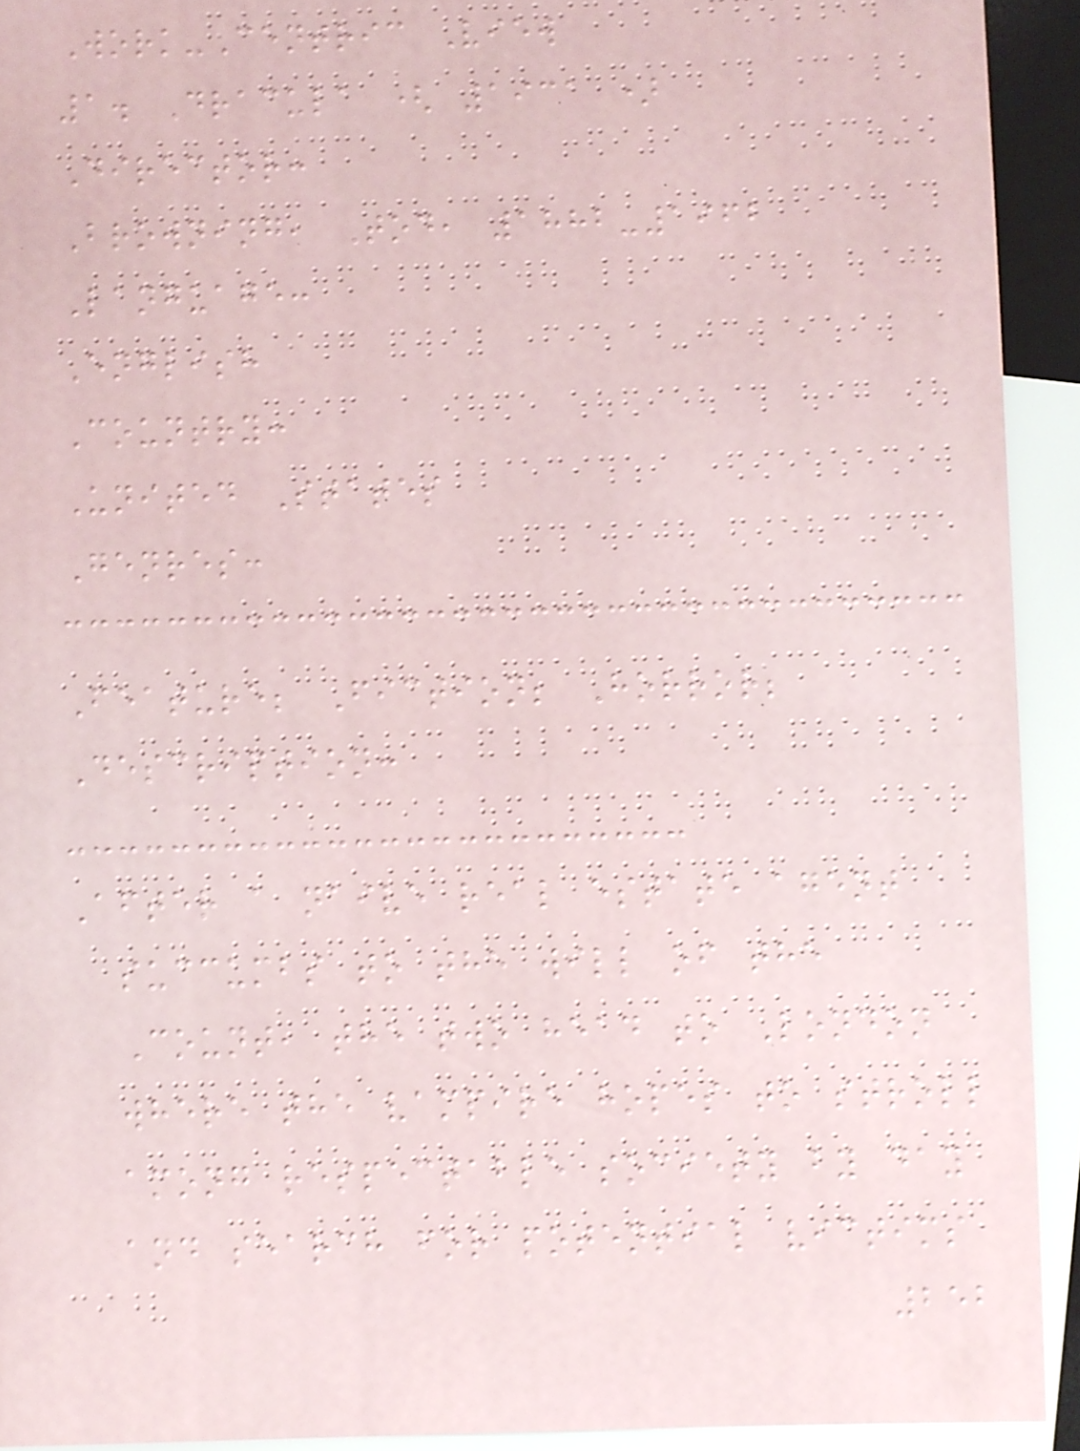Work-Centric View
1. Dracula ( 1931 )
Director:
Browning, Tod, 1882-1962
Language:
English
Country:
United States
Genres:
Feature; Fiction; Horror;
Description:
After a naive real estate agent
succumbs to the will of the
Count, the two head to London
where the vampire hopes to stroll
among respectable society by day
and search for potential victims
252
